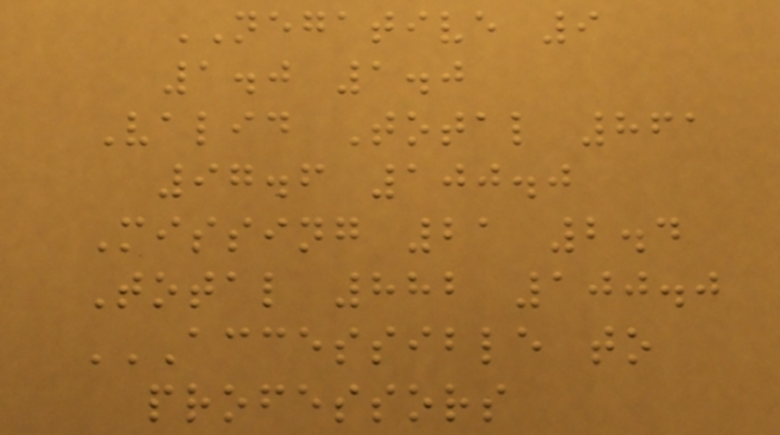NEGATIVE 9
1.0 1.0
Valid Total 861
97.6 100.0
Missing 21 2.4
Total 882 100.0
ACCESSIBLE TO
PROFESSORS
